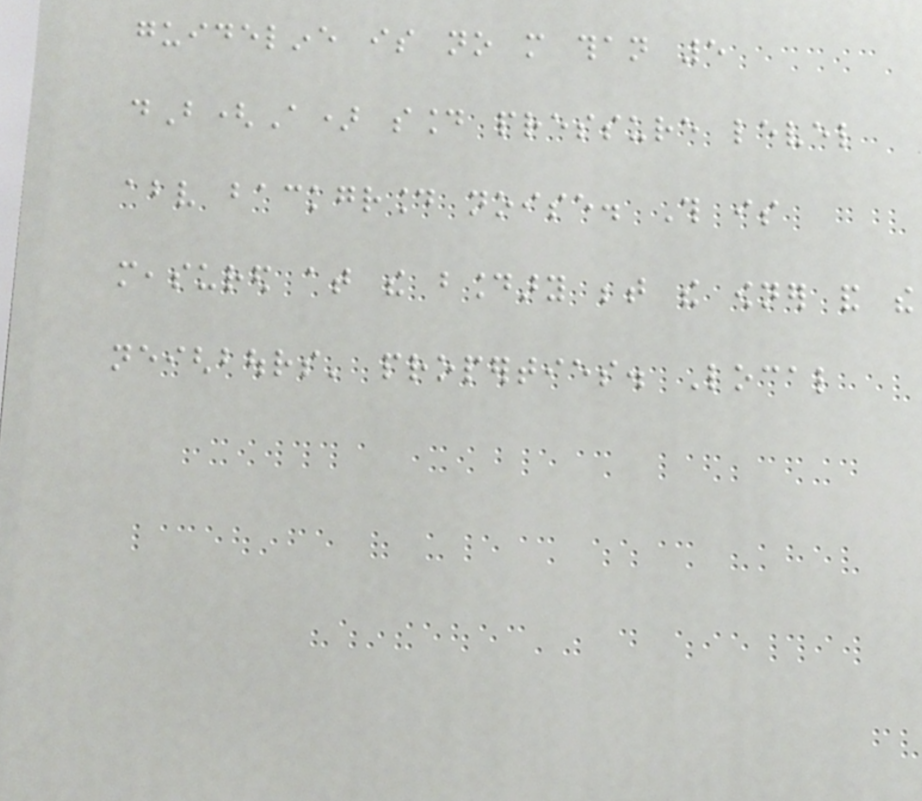guideline is no more than 5
dB(A) sound pressure level
above background noise. This is
measured at the boundary between the owner and the
neighbours' properties. Local
